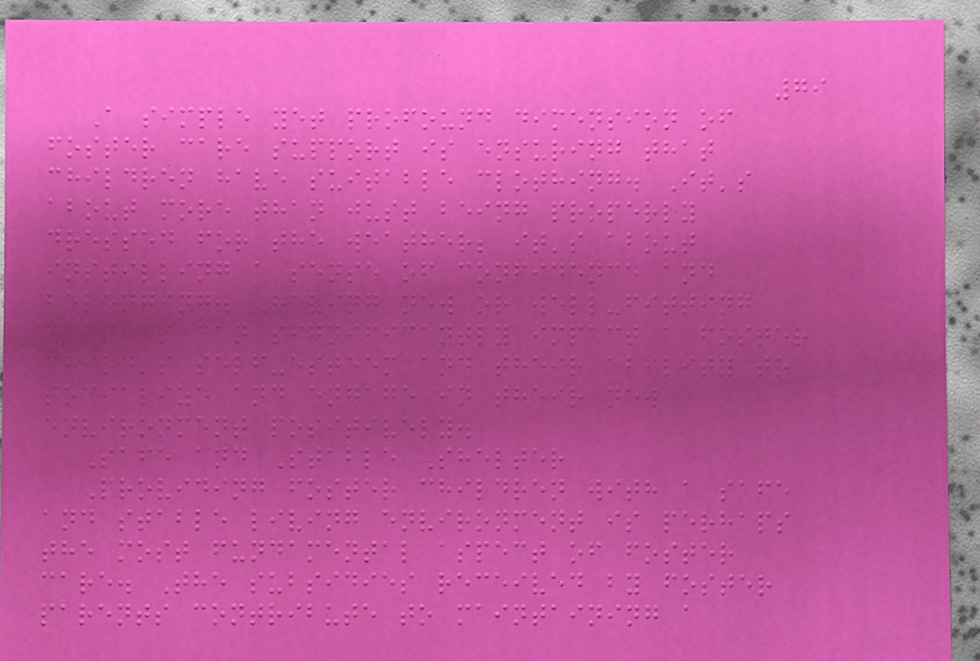79
A simple yet profound dimension of
foster care support is ensuring that
children have suitable clothing. It's
about more than just being properly
dressed for the weather; it's about
instilling a sense of confidence and
belonging. Having new or well-fitting
clothes can significantly impact a foster
child's self-esteem and their ability to
socialize and engage in their new
environment positively.
Safe and Stable Shelter
Providing foster children with a safe
and stable living environment is perhaps
the most fundamental aspect of foster
care. The subsidies received by foster
parents contribute to maintaining a
